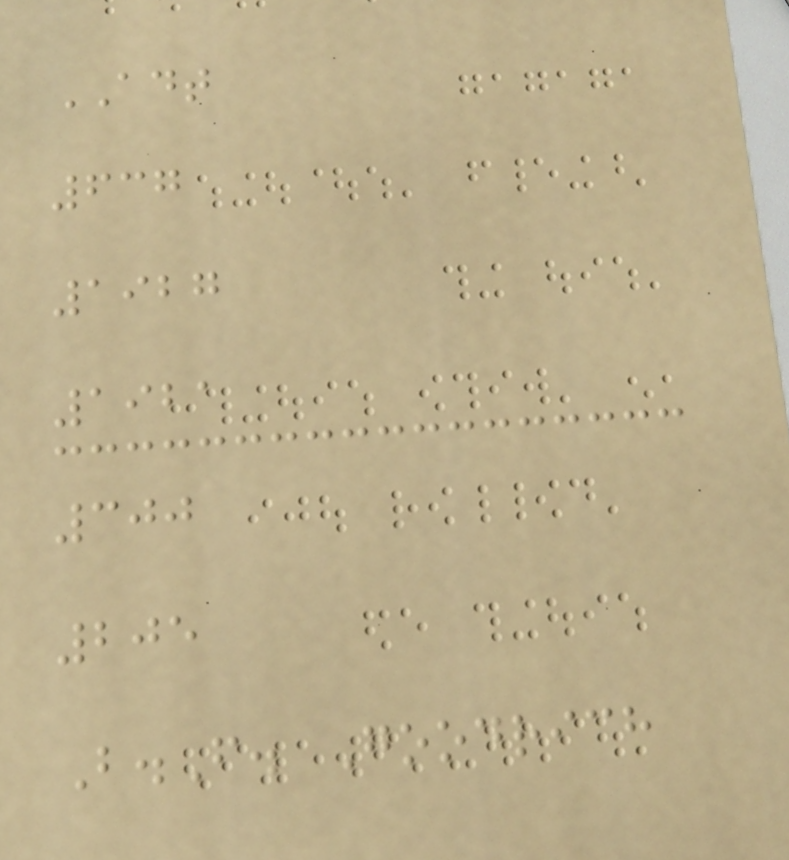ADT
637
1927
1921
300
205
B.F. Goodrich
